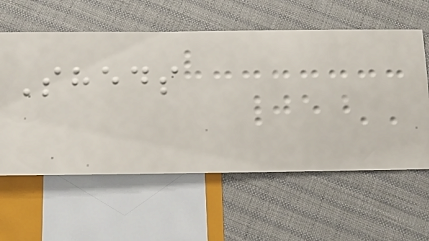Sheds
